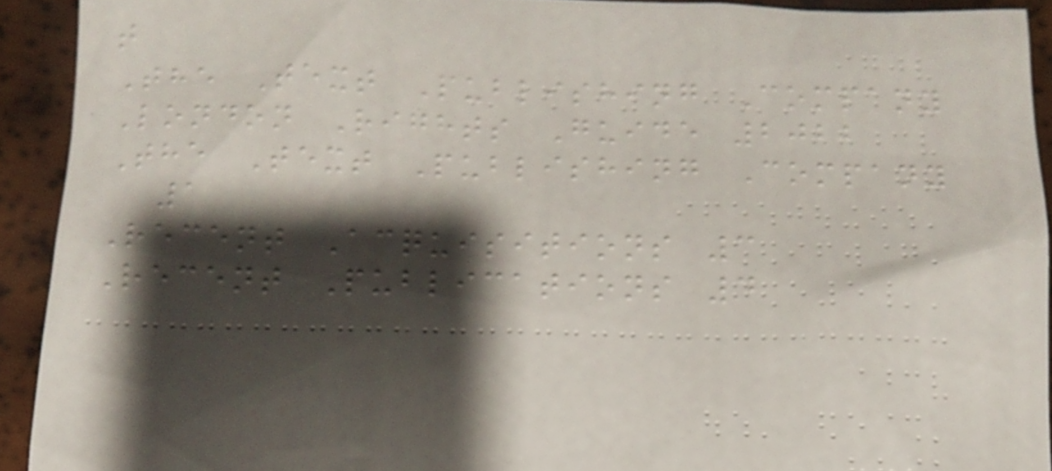t
The Text Publishing Company
London Rights Guide 2022
The Text Publishing Company
1
Recent Acquisitions 3
Recent Publications 4
